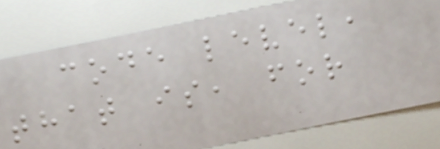code level,
that is, for
